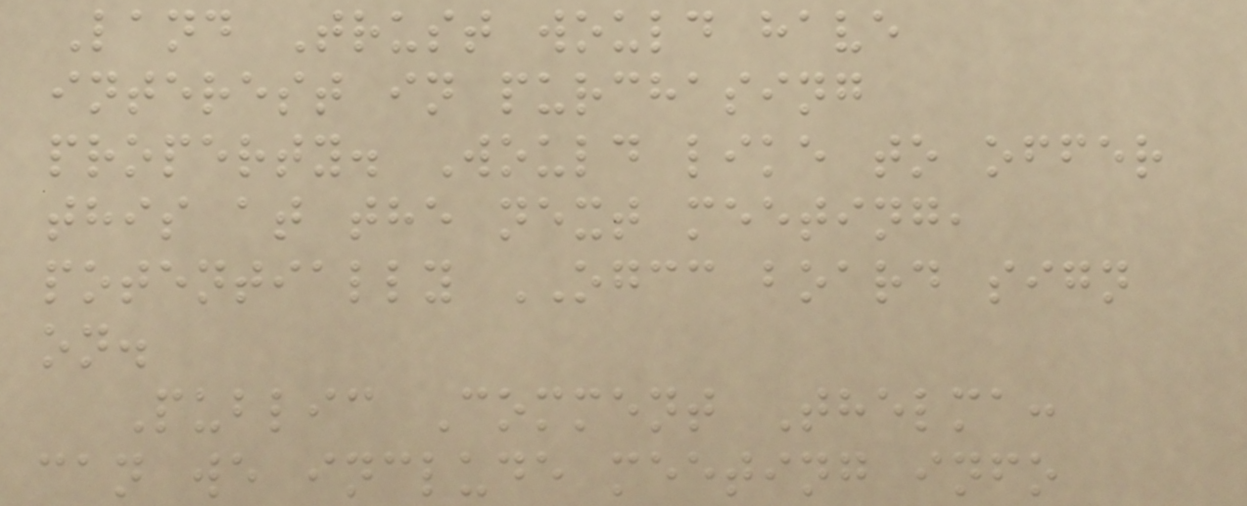Land Trust would have
interest in purchasing
property. Would like to offer
this at the next meeting,
potentially OGCC board sign
on.
Public Comment Thelma:
can we include meeting info
